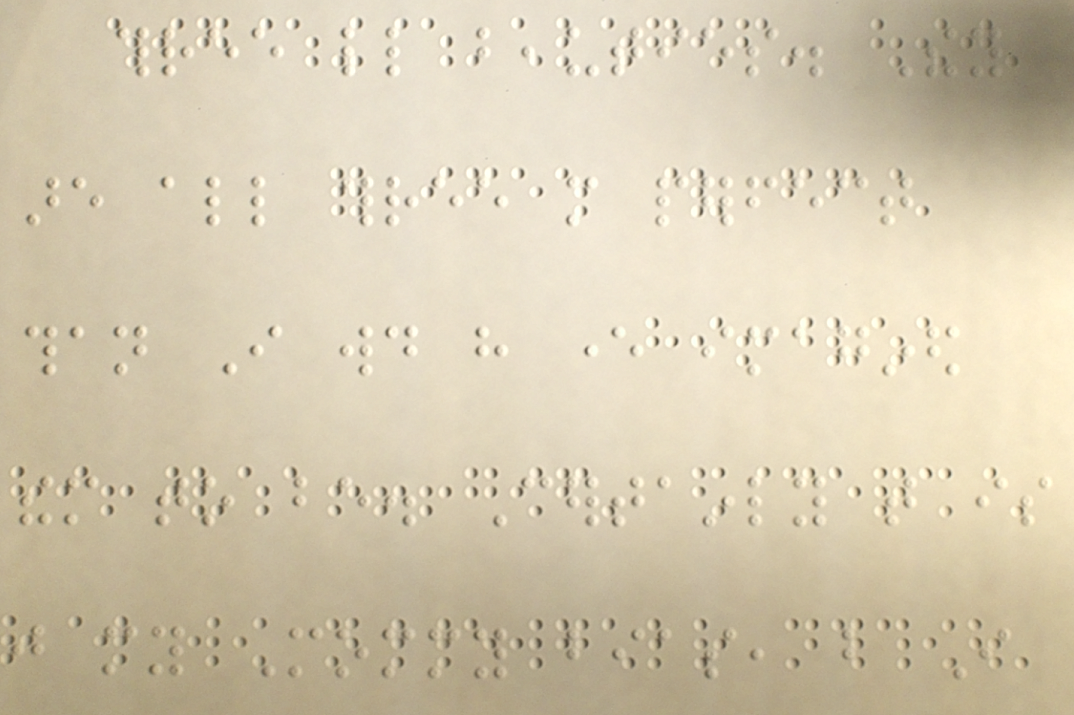three little beauties. They
are all three more perfect
than I would have ever imagined
them to be. Certainly that is
just my Mommy bias, but I
